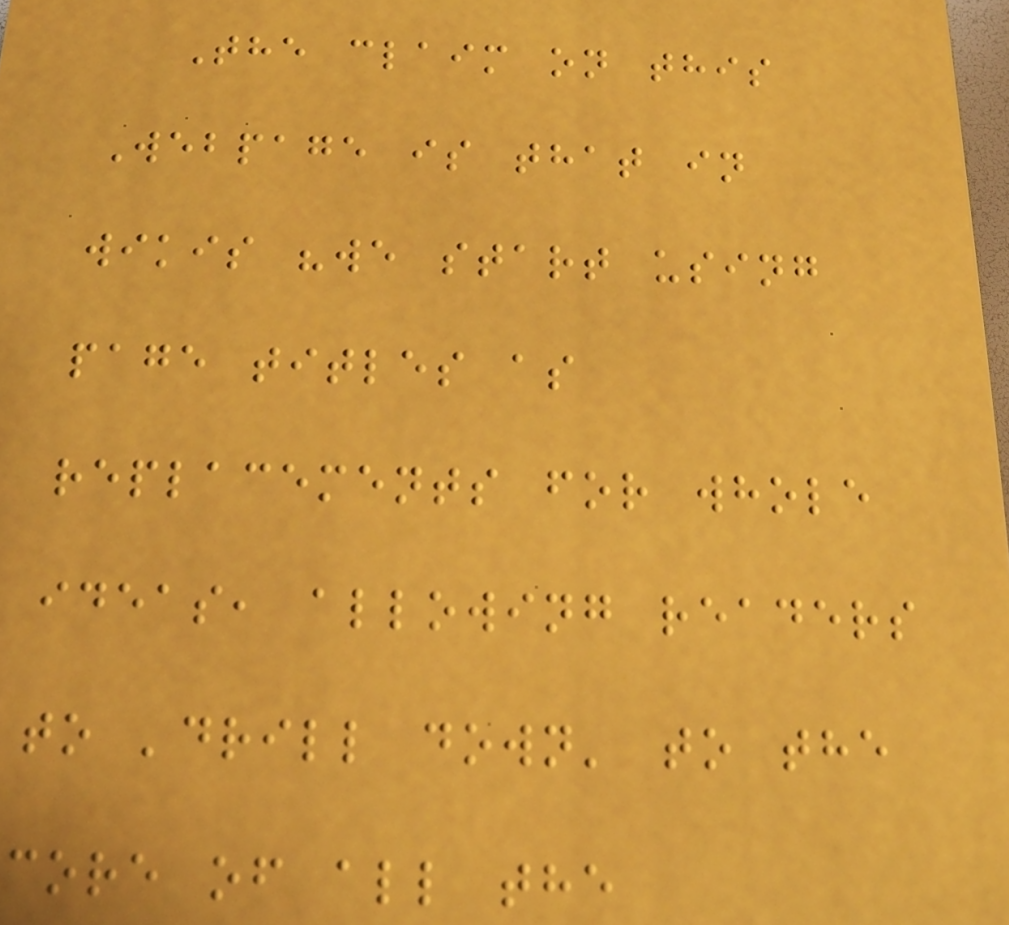The claim on this
Webpage is that in
wikis "we start using
page titles as
replacements for whole
ideas, allowing readers
to 'drill down' to the
core of all the
